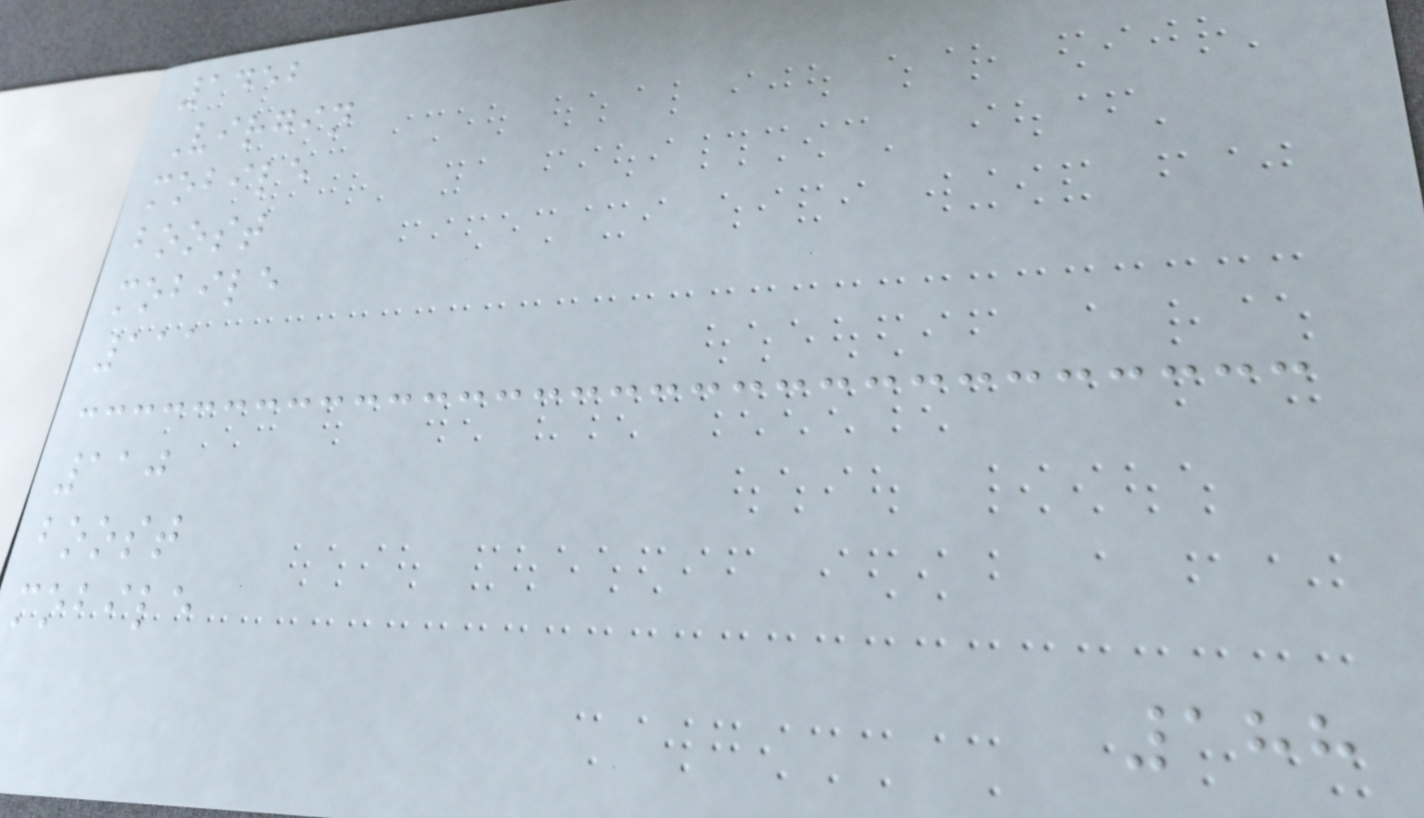1452
Virgin
mobile
boost
mobile
111
110
boost
mobile
188
